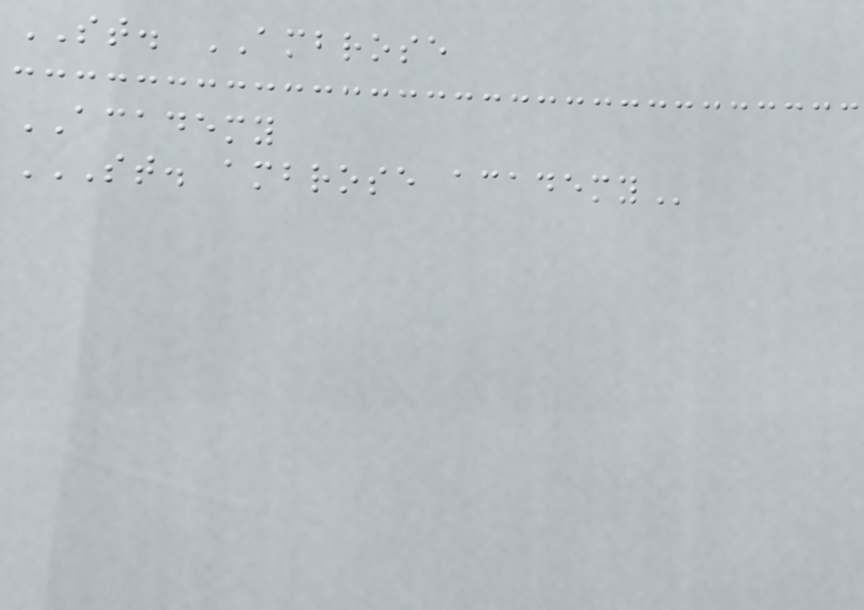ST. AMBROSE
ACADEMY
ST. AMBROSE ACADEMY
